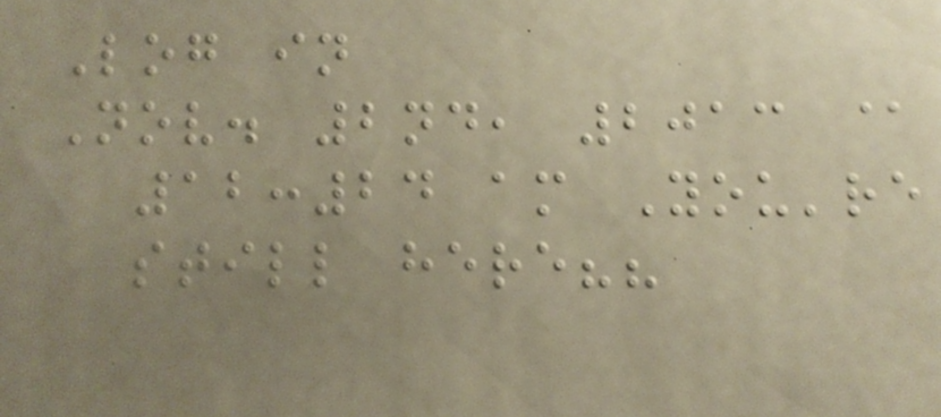Log in
Nov. 2nd, 2013 @
12:24 am You're
still here??
